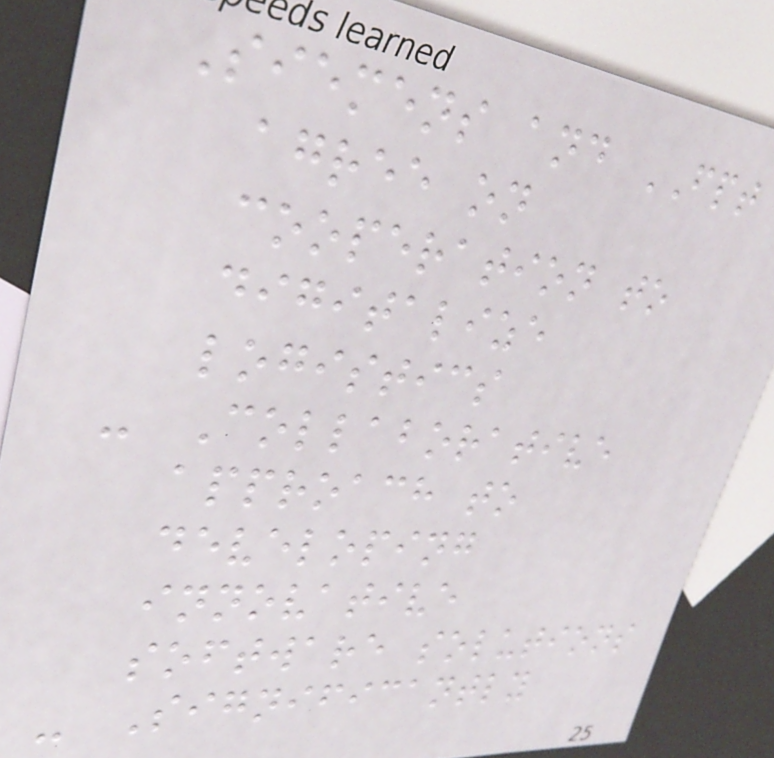Siemens and FPT
agree on
cooperation to
digitalize
logistics
- Collaborative
approach to
developing
innovative
software solutions
- Significantly
